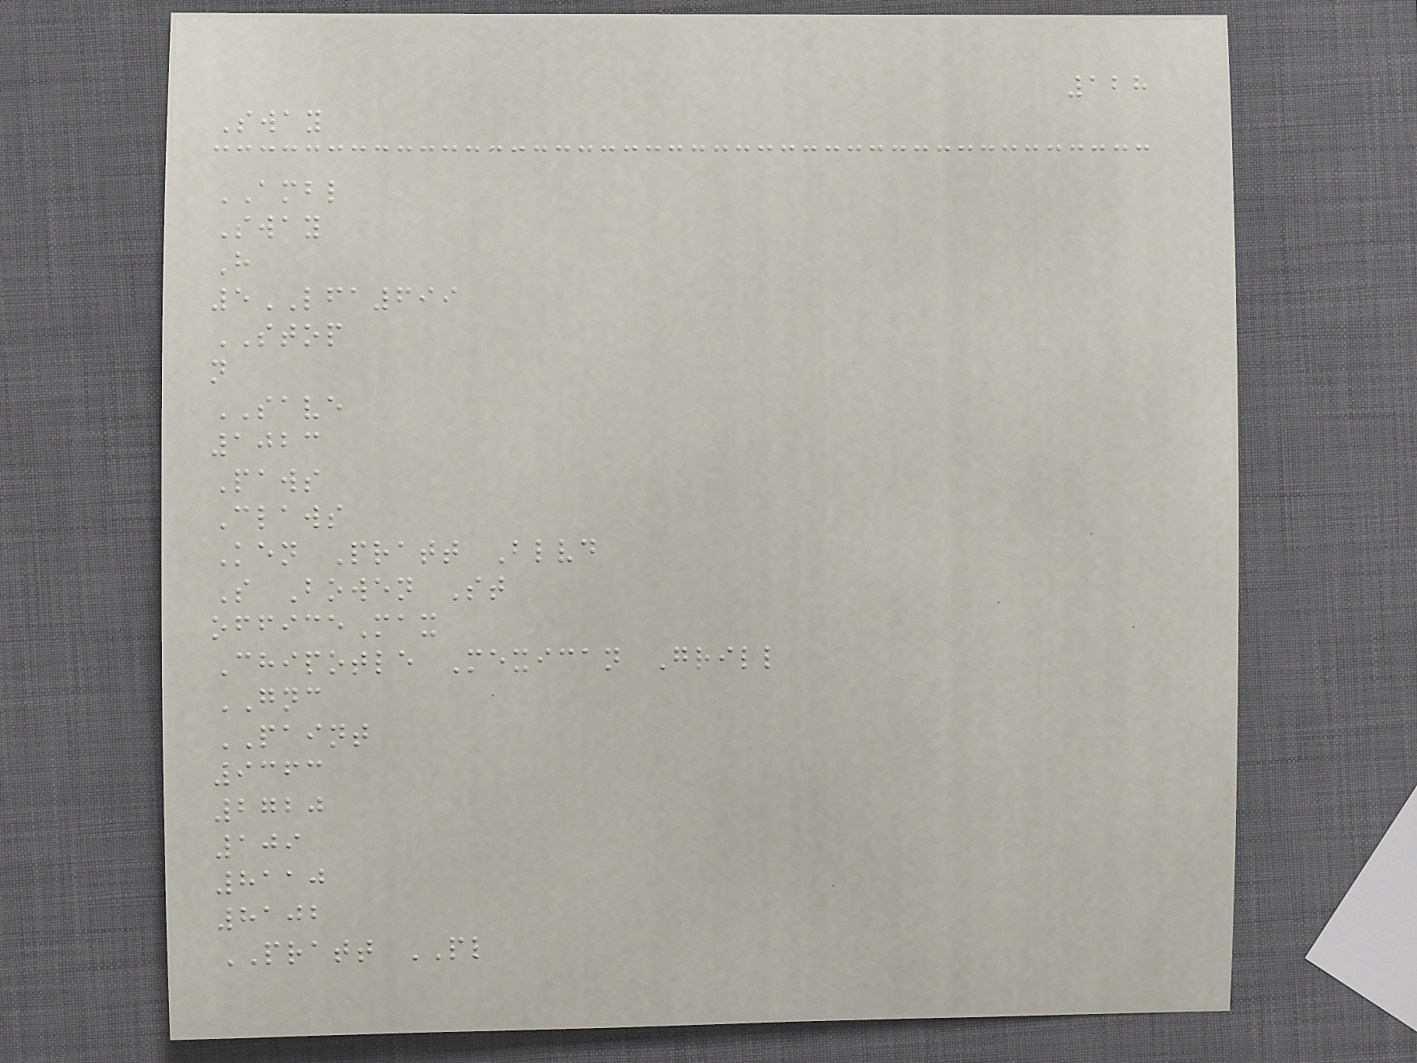128
Sway
AMBL
Sway
H
5LFA699
STOP
n
SAVE
1023
Paws
Claws
Ken Pratt Blvd
S Bowen St
officeMax
Chipotle Mexican Grill
GNC
PAINT
9363
2720
109
8110
8102
PRATT PL
